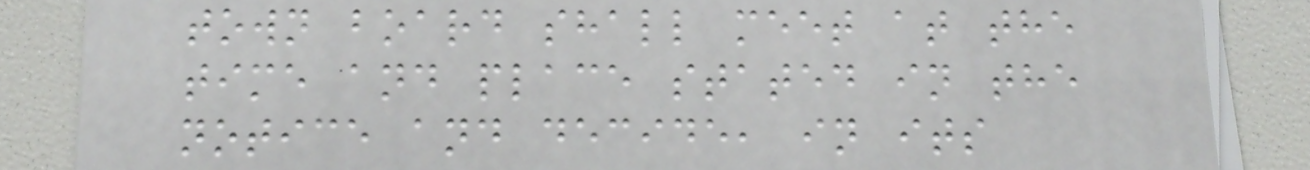town board shall meet at the
time and place stated in the
notice and decide, in its
